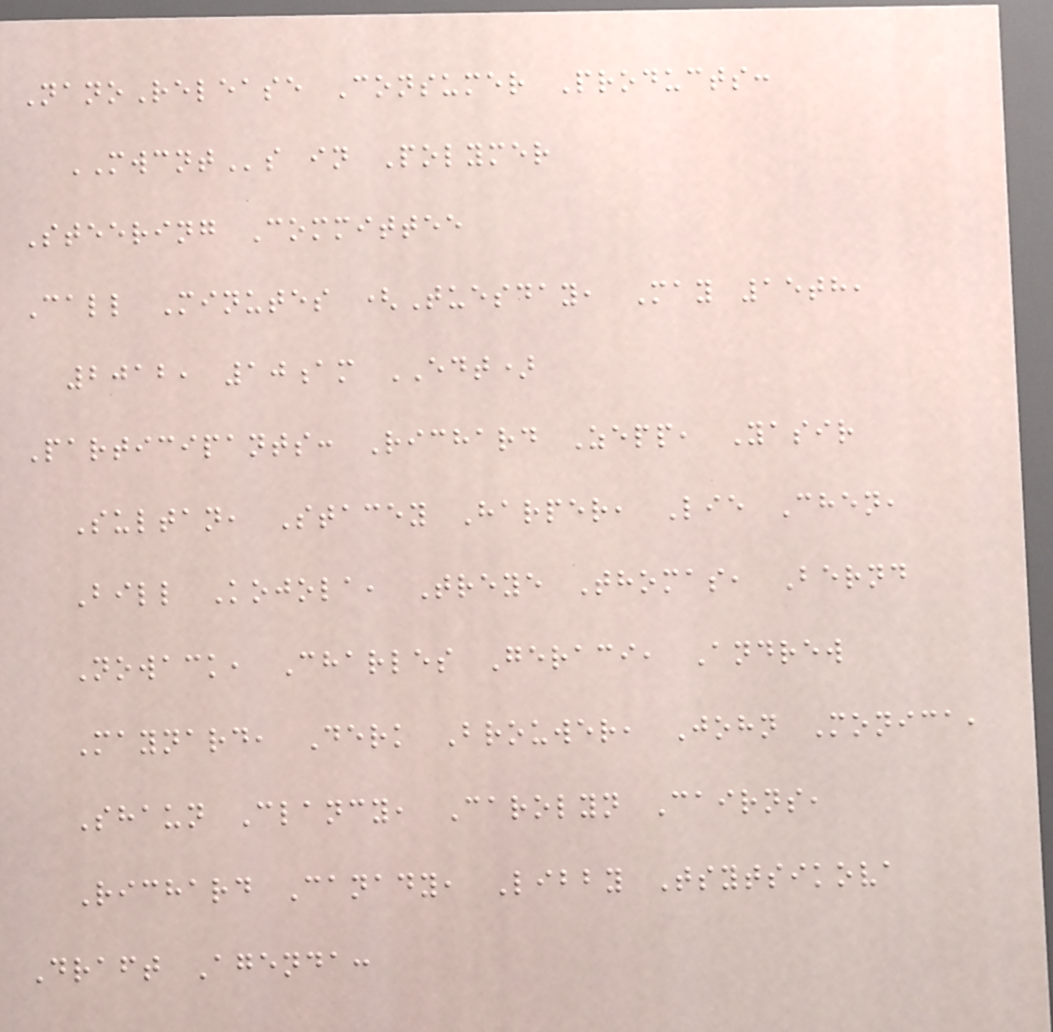NanoRelease Consumer Products:
MWCNTs in Polymer
Steering Committee
Call Minutes (Tuesday, May 15th,
2012, 10am EDT)
Participants: Richard Zepp, Yasir
Sultan, Stacey Harper, Lie Chen,
Bill Kojola, Treye Thomas, Bernd
Nowack, Charles Geraci, Andrew
Maynard, Derk Brouwer, John Monica,
Shaun Clancy, Carolyn Cairns,
Richard Canady, Libby Tsytsikova
Draft Agenda:
